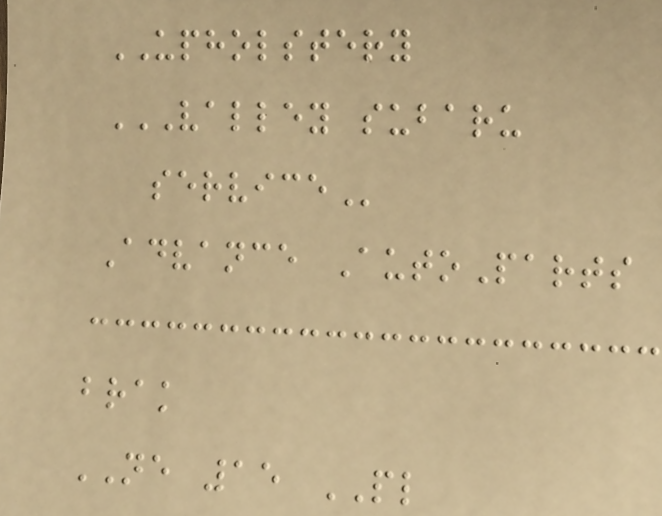UPHOLSTERY
VALLEY SUBARU
SERVICE
Advance AutoParts
brak
NE 15 PL
